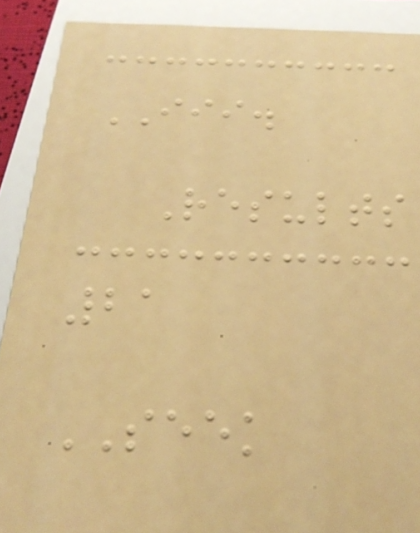III.
Results
21
SEEK
